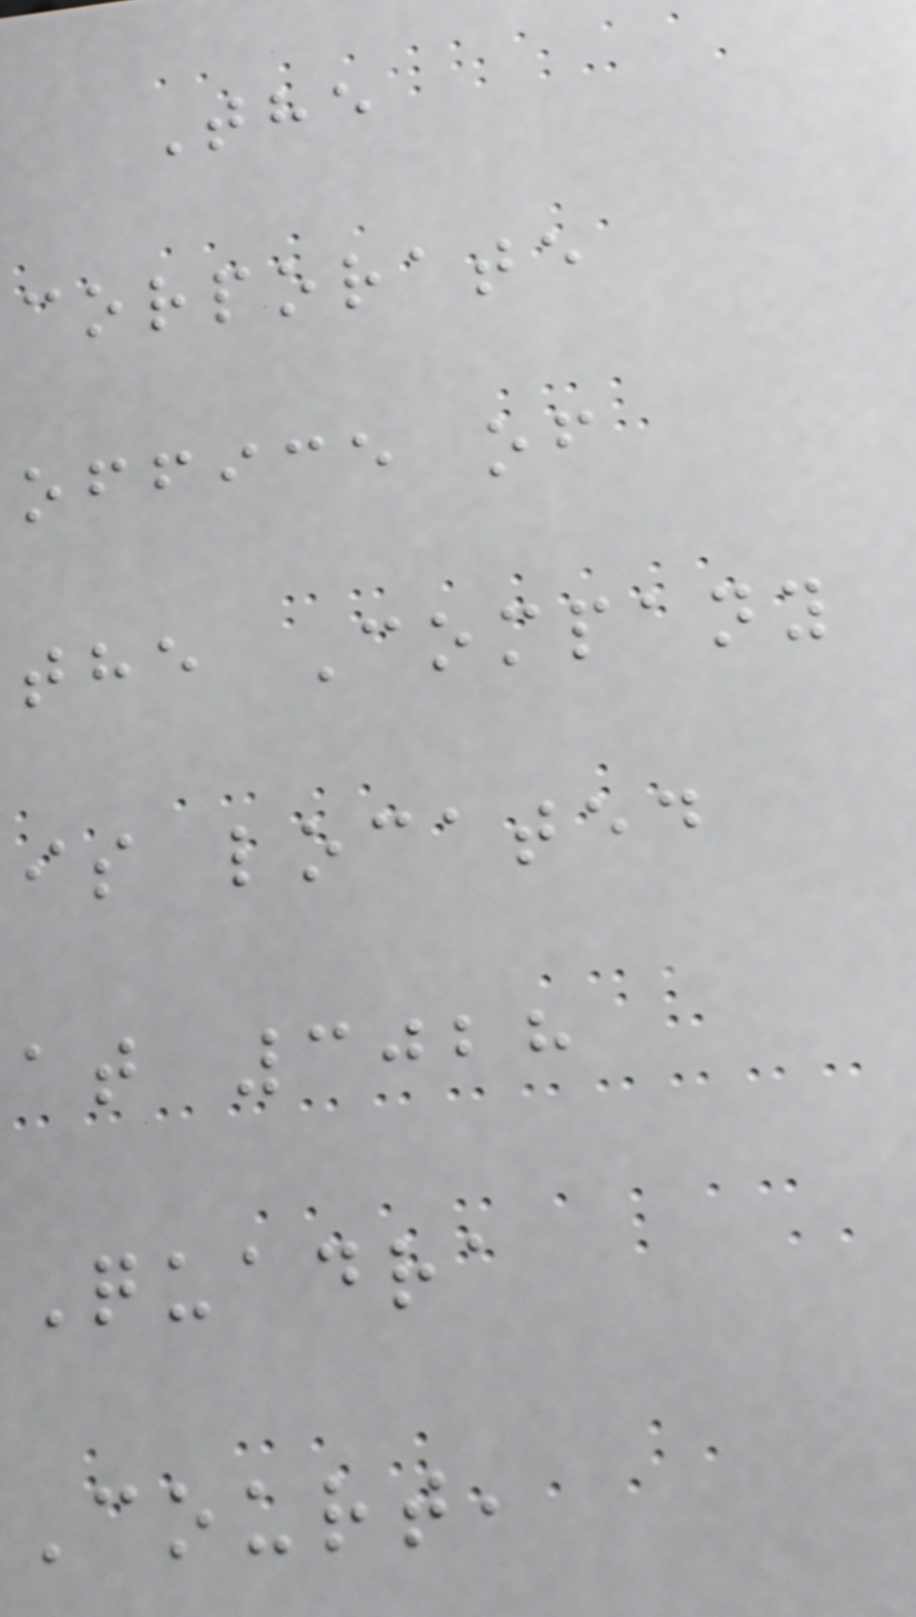The
corporate
office of
the Company
is located
at 3028
Quadra
Court,
